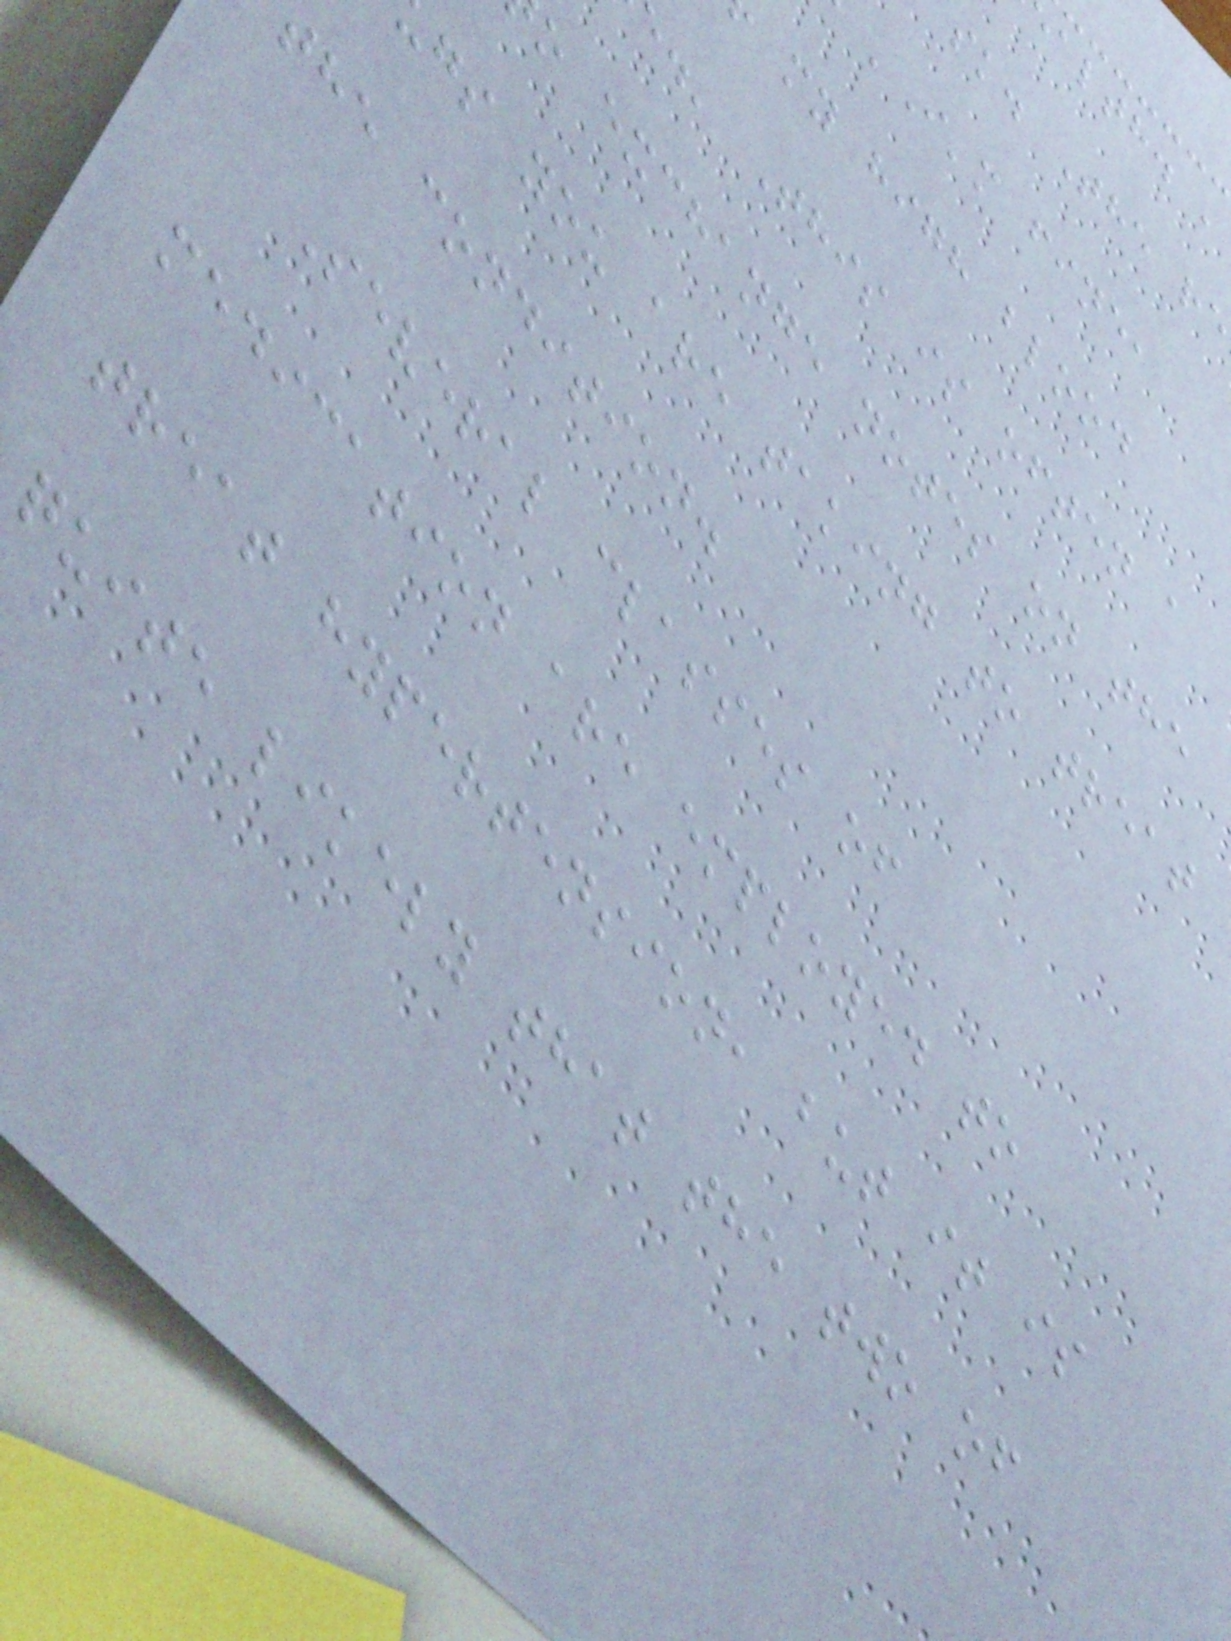alth. '
sk. The r
'I'm fine,
my high blood
e.' This is often a
o exchange notes on the
gs you are taking to treat
the condition.
Several classes of
medication are employed to
treat hypertension, but it is
quite likely that the two of
